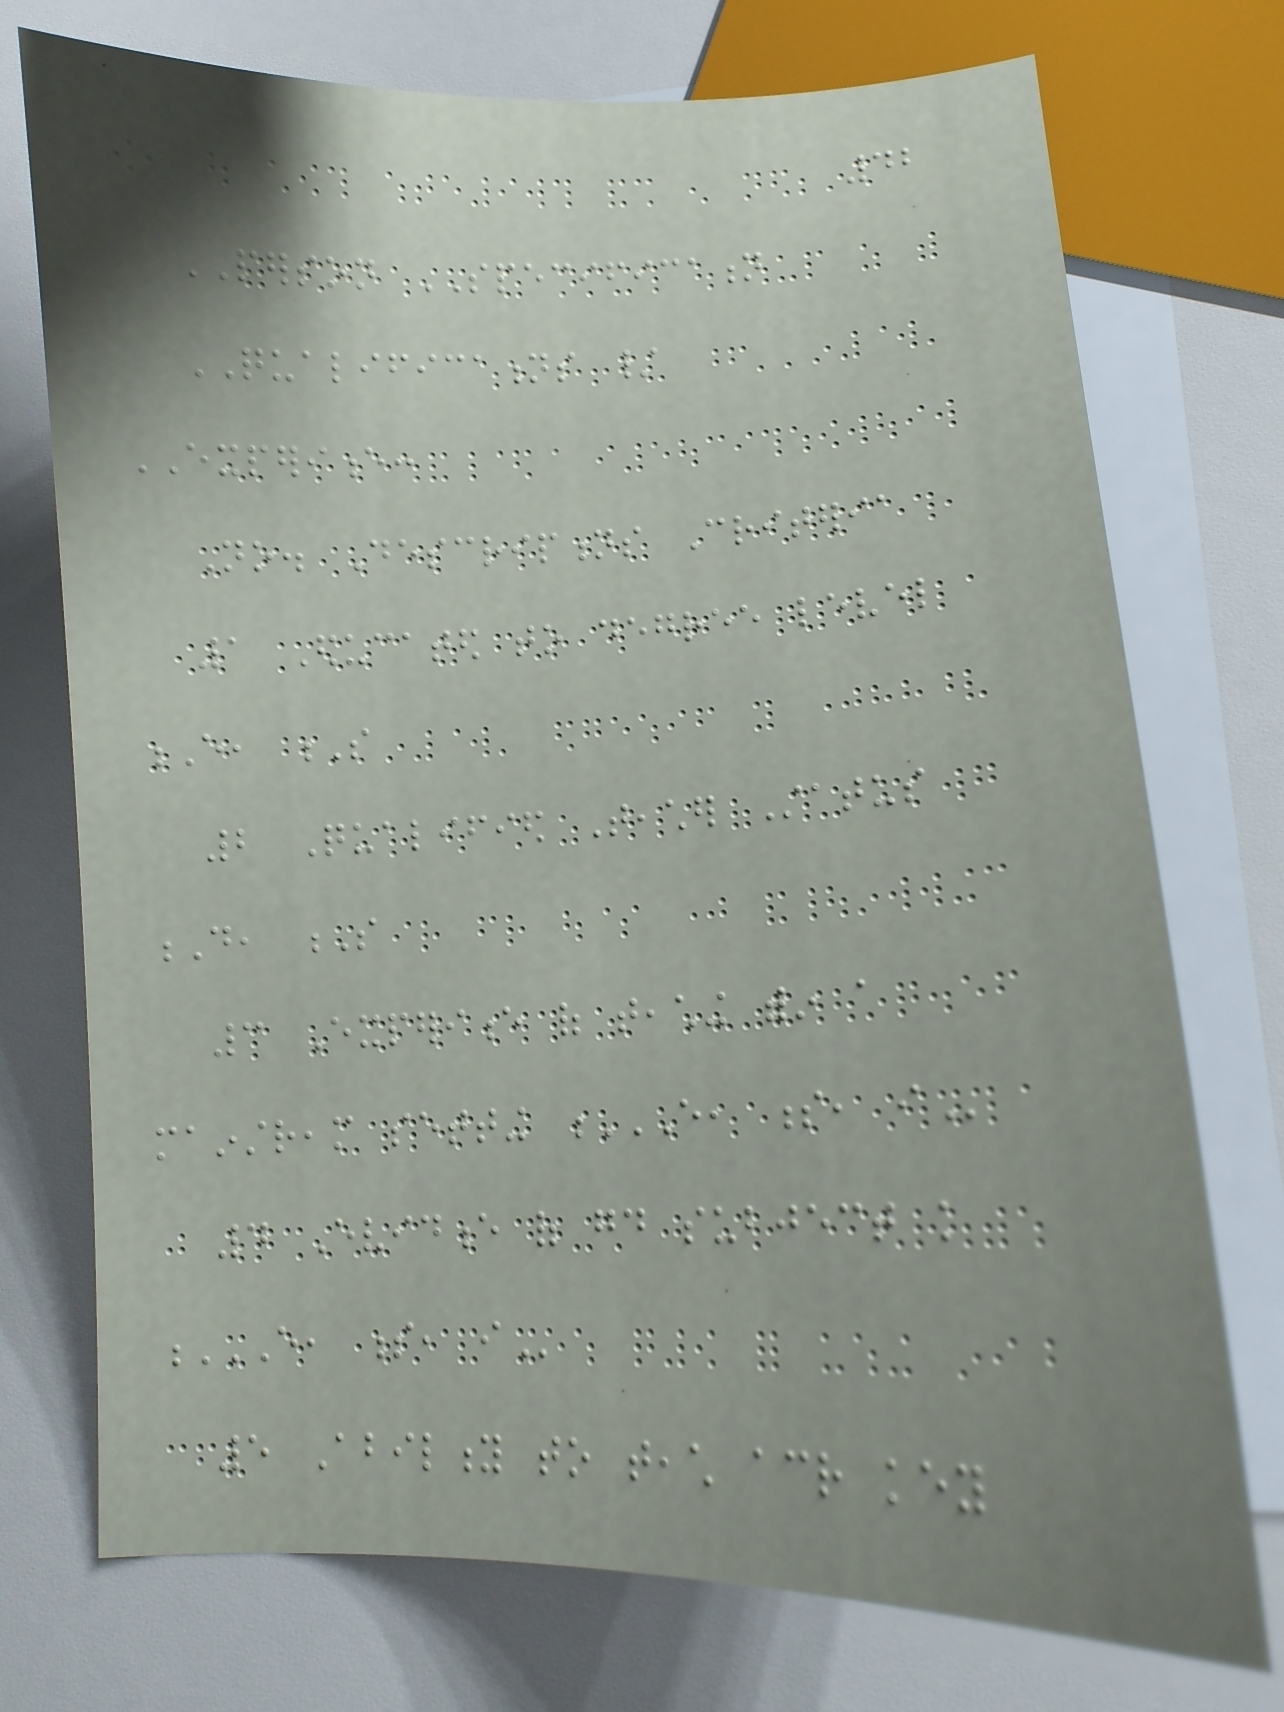42
PERSON SPECIFICATION
QUALIFICATIONS /
EXPERIENCE:
No. Descriptions Criteria
1 Educated to degree level
E, S
2 Qualified Teacher Status
D, S
3 Experience of teaching within a
mainstream setting E, S, I
4 Evidence of good subject knowledge
E, S, I
5 Ability to teach across key
